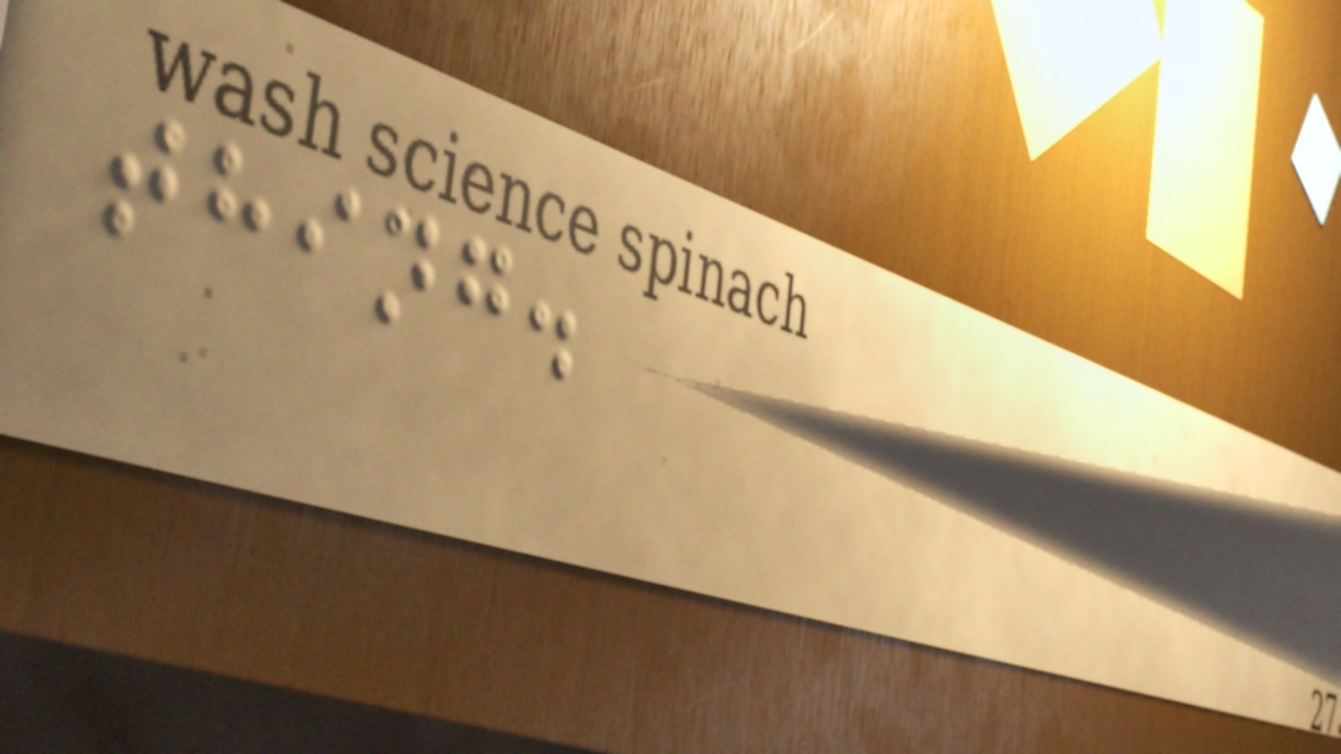thing.
